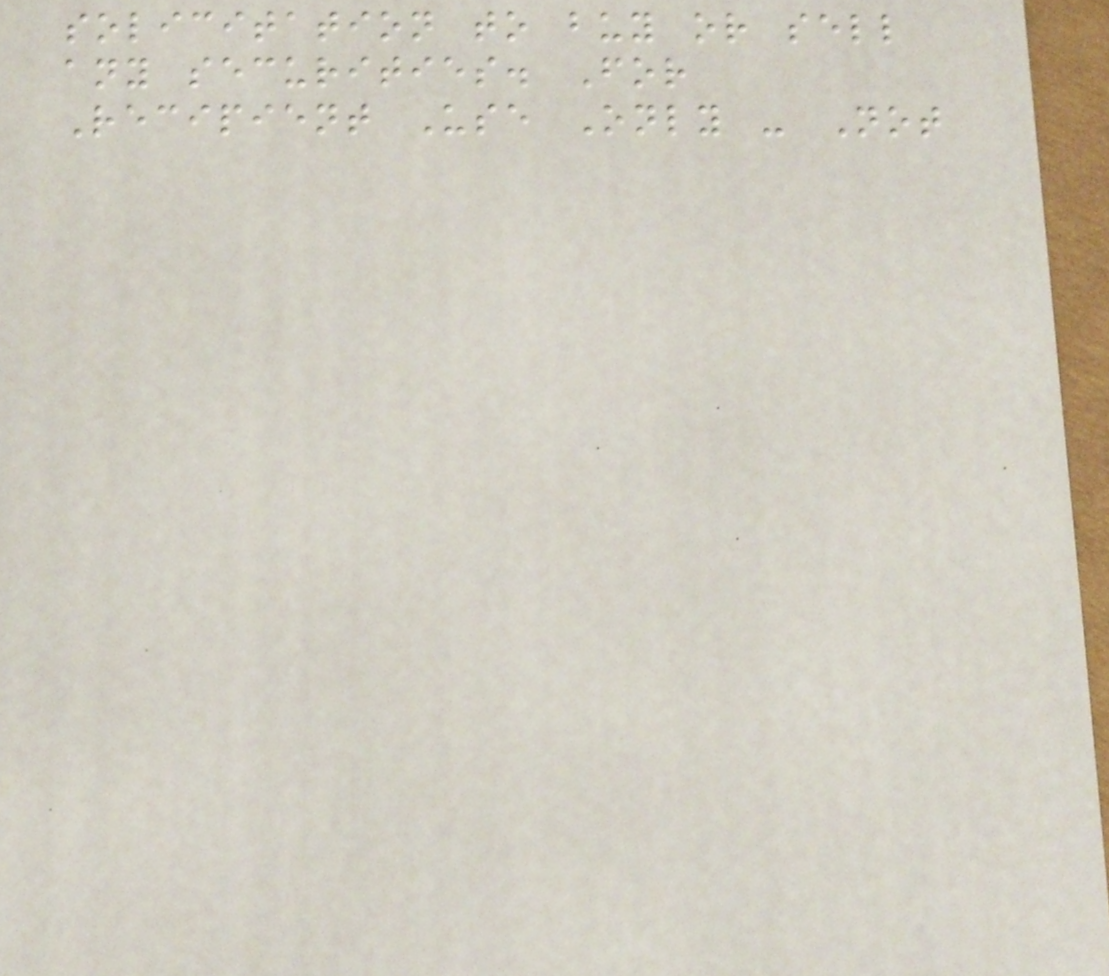solicitation to buy or sell
any securities. For
Recipient Use Only - Not
